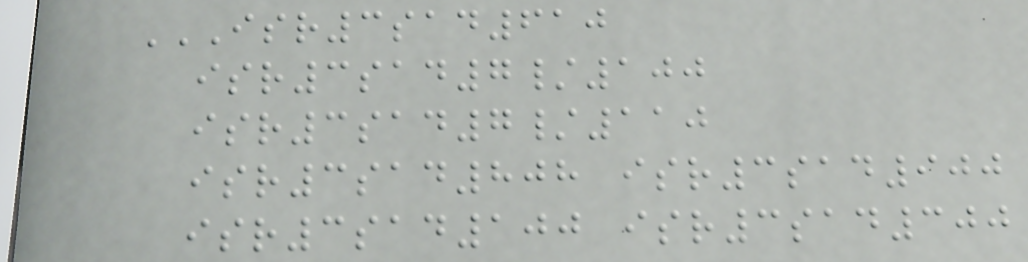ISR3SAD610
ISR3SAD7/100
ISR3SAD7/110
ISR3SAD808 ISR3SAD900
ISR3SAD100 ISR3SAD300
